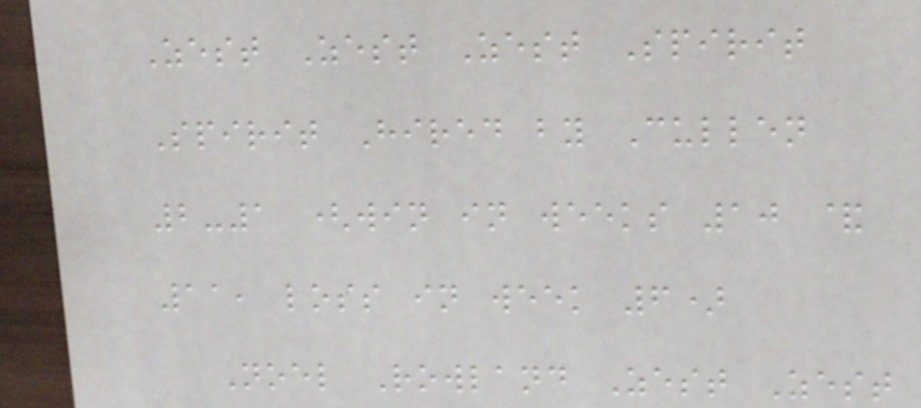Zest Zest Zest Spirit
Spirit Hired by Cullen
2-1 (win in weeks 10 &
11, loss in week 6)
Noel Rowland Zest Zest
